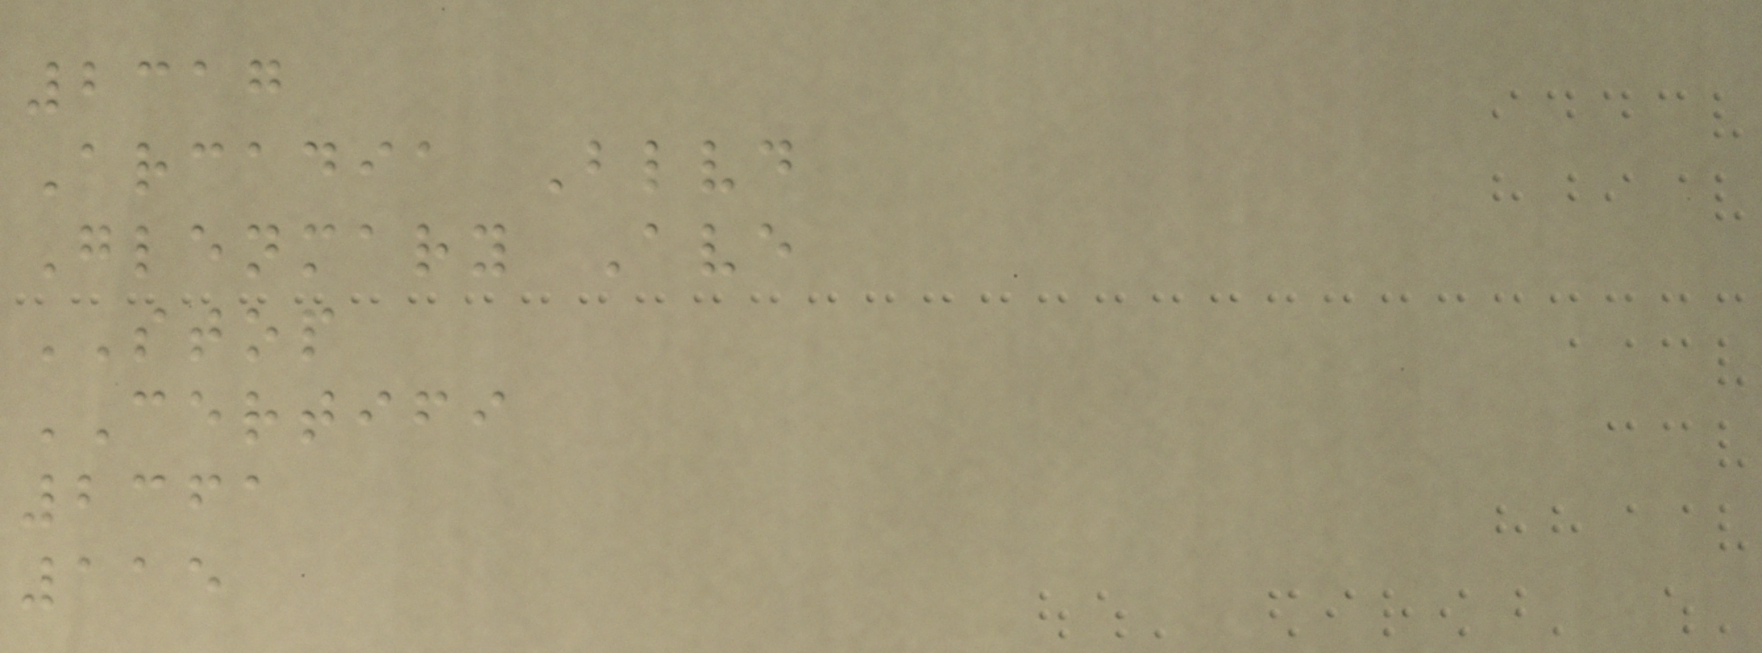2317
Arcadia Blvd
Glenmary Ave
STOP
CERTIFI
2361
115
